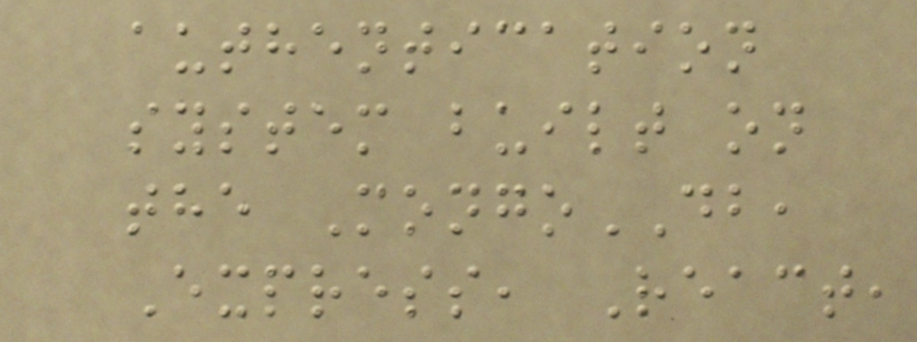authentication
system built on
the MongoDB,
Express, React,
